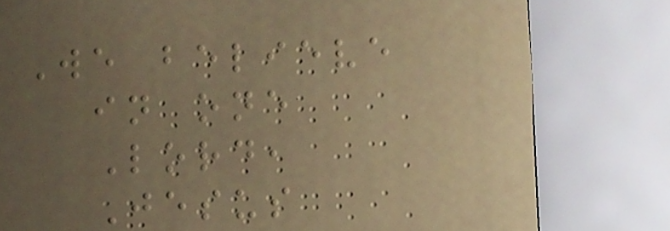We believe
in one
Lord,
Jesus
